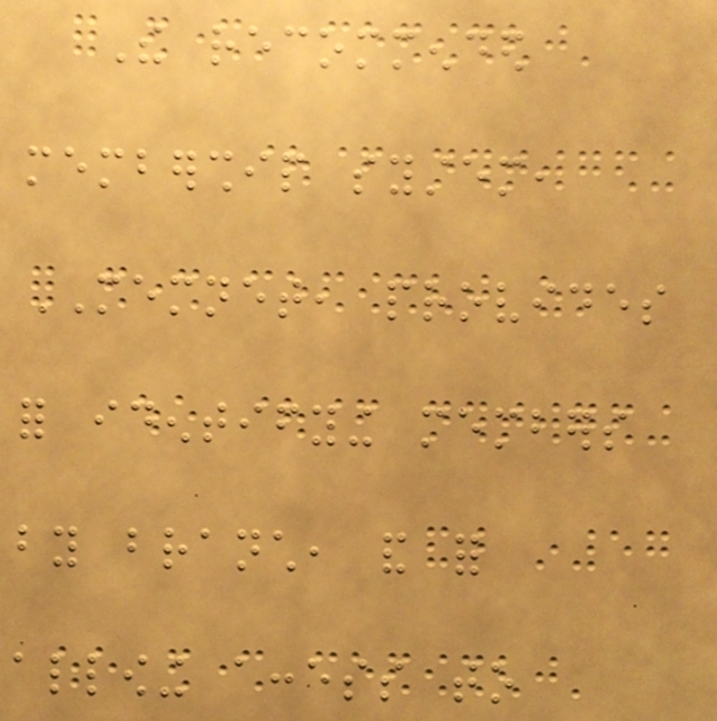The recommended
membership system,
MEMNET, provides
for identifying members
by branch, and for
allowing access to
